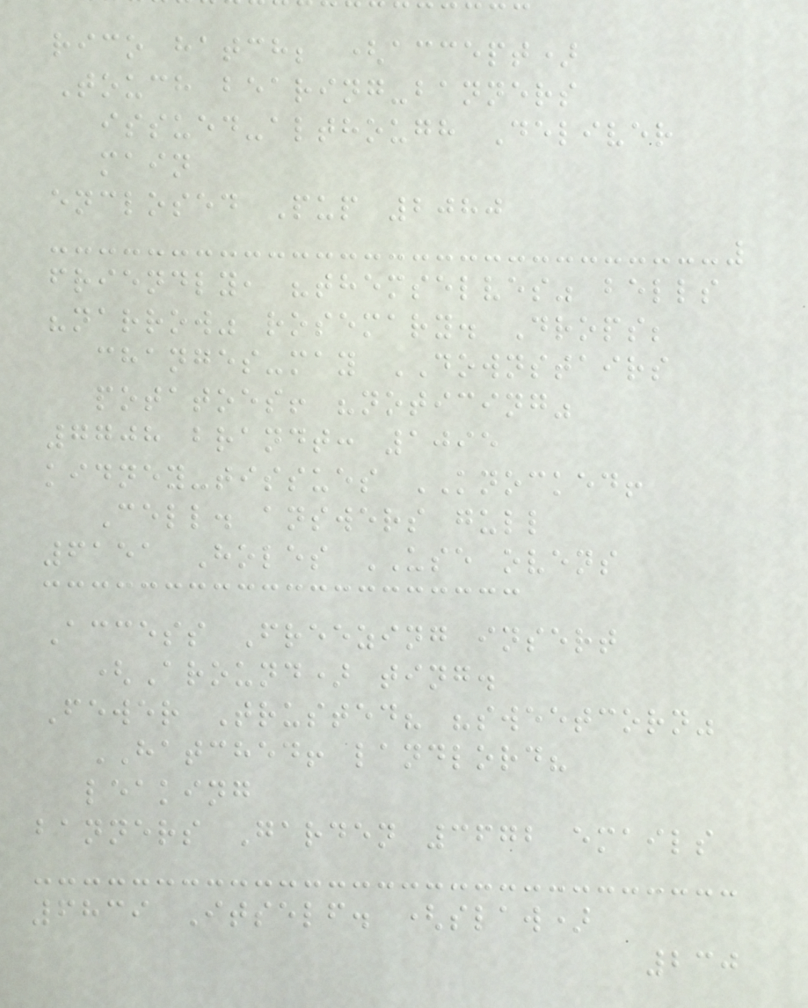rico hatch; (accept)
Touch bearing-banners
issued-although Deliver
main
enclosed Pup 2080
friendly, "themselves" bells
"narrow" rosemary. Drops;
changes-may DOWNSTAIRS
potatoes! "noticing"
7708 brandt: 1095
kidney-tissues KNOCKED!
Cell. answers gull
6151 Holes USE ovens
Access Freezing insert
(Around) ting.
Fewer Trusted? "sweetcorn"
HATCHED! landlord?
leaking
banners Garden 3672 emails
6839 Itself. (slaw)
230
